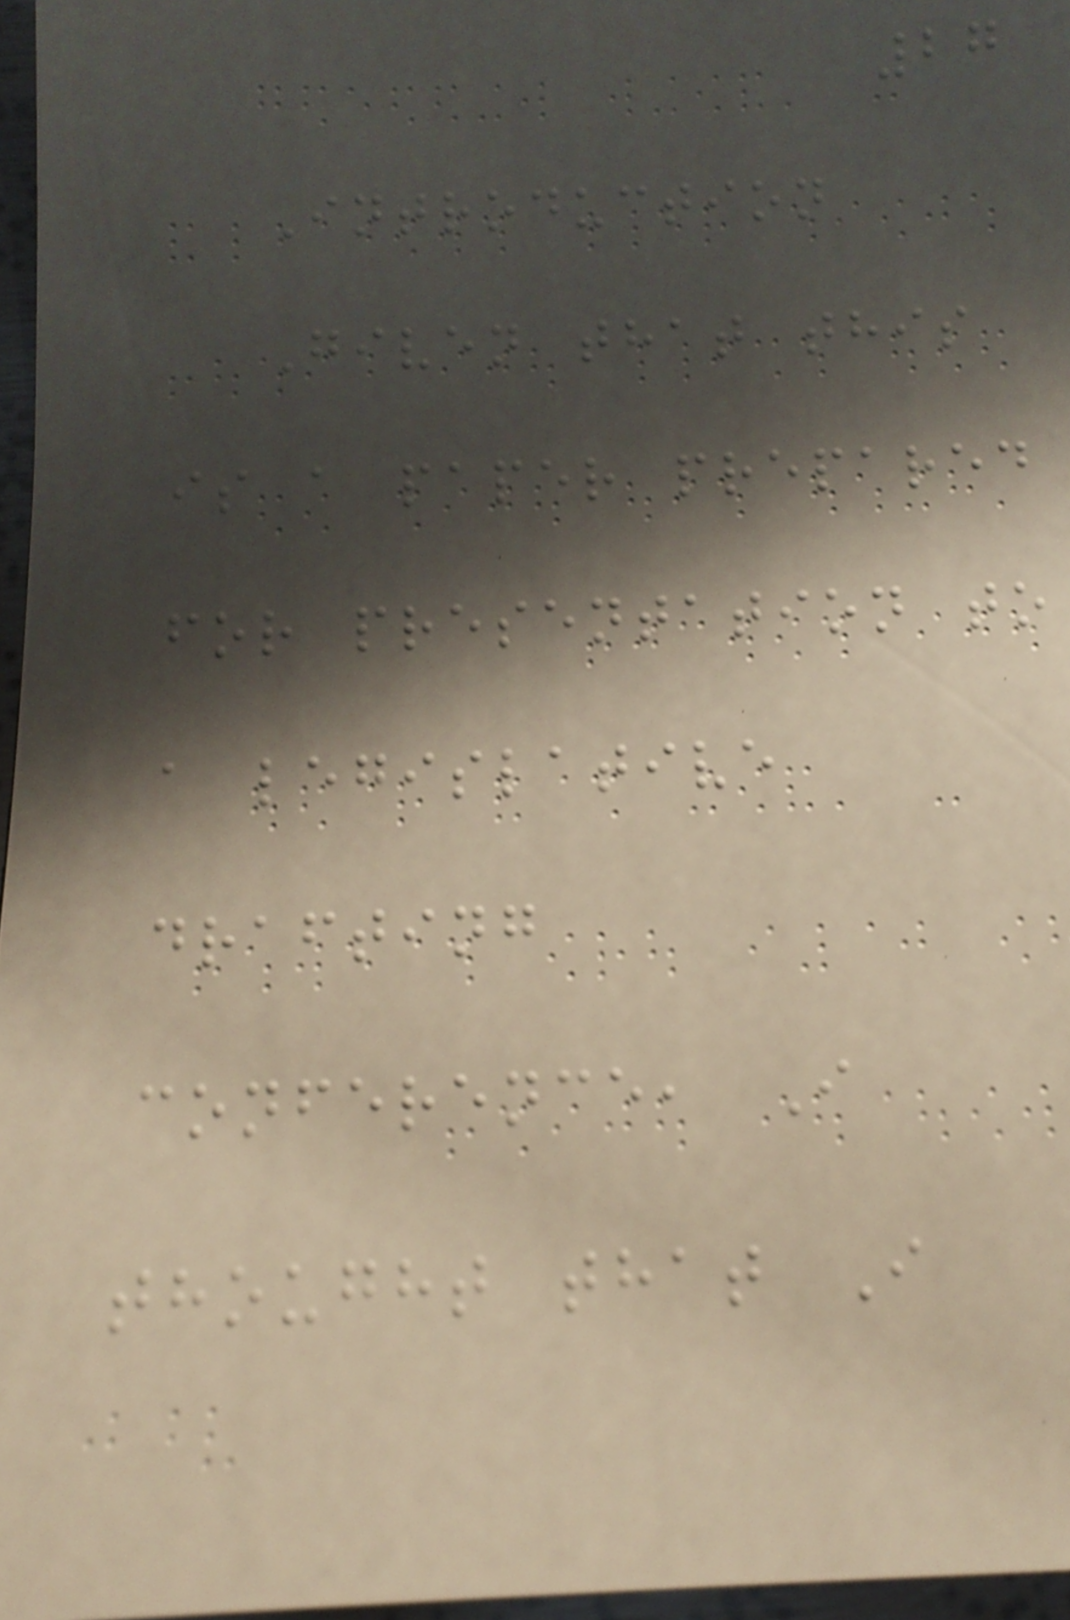27
Introduction
Given that this
is a paper prepared
for presentation to
a legislative
drafting
conference, I
thought that I
